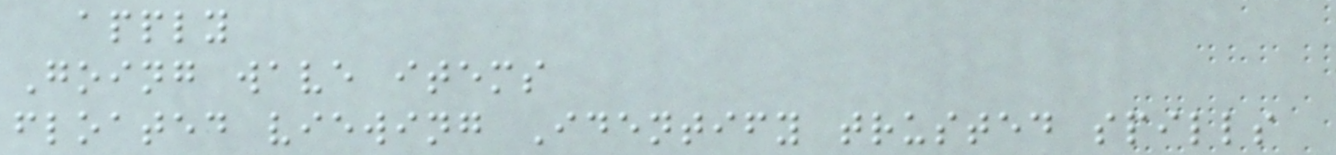apply
Going wave items
floated viewing Identify trusted spills
